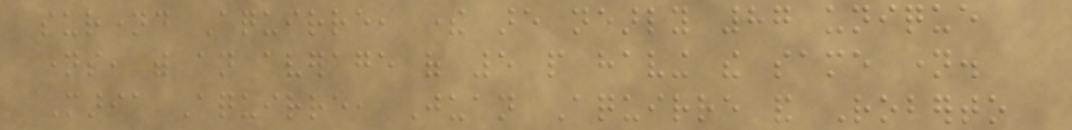surnamed Aquirre, there are nearly 87 unique
names, with an average of 5 people having the same name.
Maria Aquirre, Juan Aquirre and Roberto
